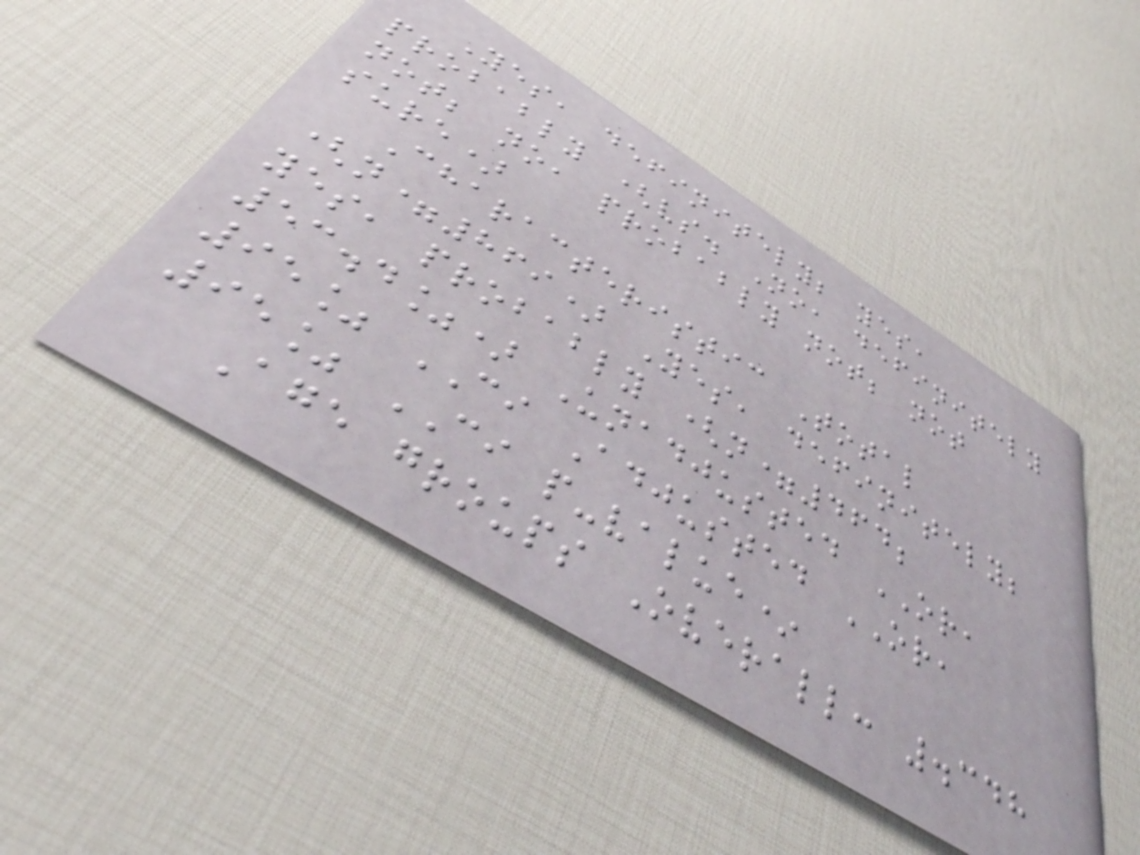Yes, definitely; yes,
probably (vs. No, definitely
not; no, probably not; not
sure)
Characteristic Total
(n=869) Yes, definitely;
yes, probably (n=464;
53.4%) Unadjusted OR,
95% CI Adjusted OR,
95% CI p-value*
Age groups Overall: .348
